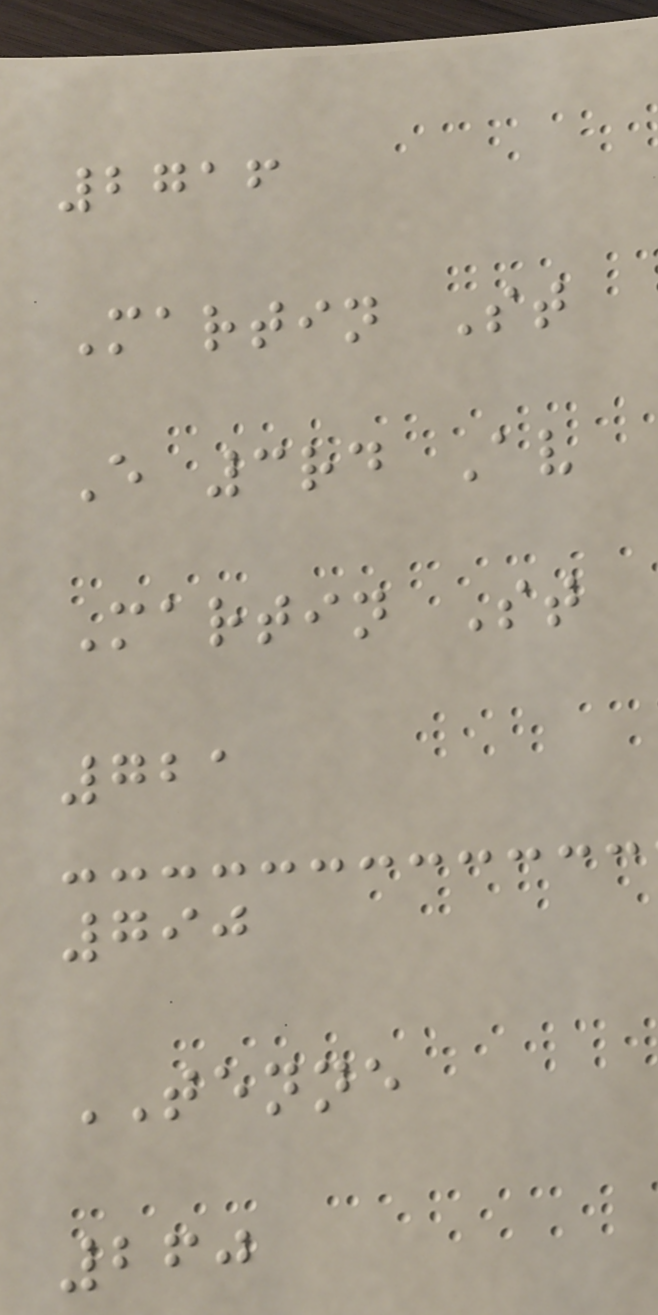2716
Martin St
E 3rd Av
Martin St
721
790
TENNE
260
